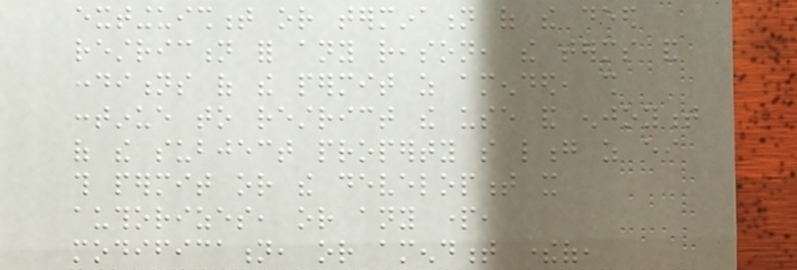extinguishment or termination of the deed
restriction for any reason, the terms and
conditions of the permit as amended, shall
continue to restrict the use and enjoyment
of the subject property so long as either
this permit or the development it
authorizes, or any part,
modification, or amendment thereof,
